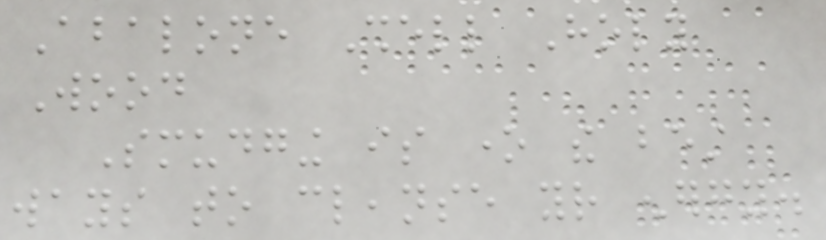Abalone Shell Holy
Wood
Smudging is one the best
ways to cleanse your energy.
